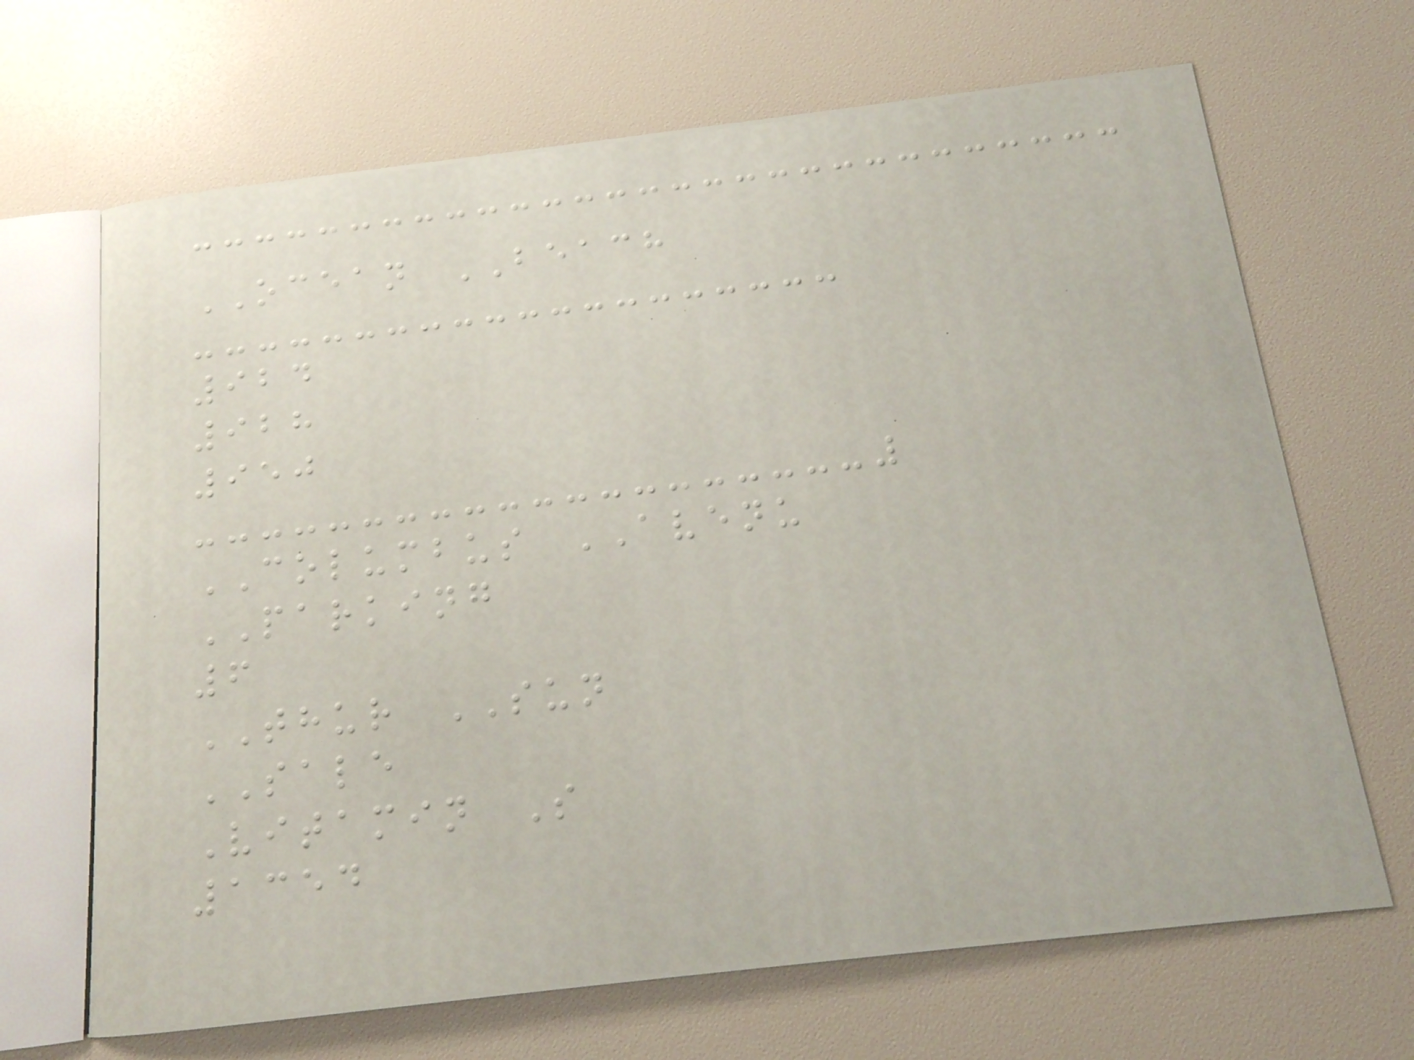OCEAN BEACH
924
928
950
COLUMBUS AVENU
PARKING
6
THUR SUN
SALE
Vitamin S
1354
